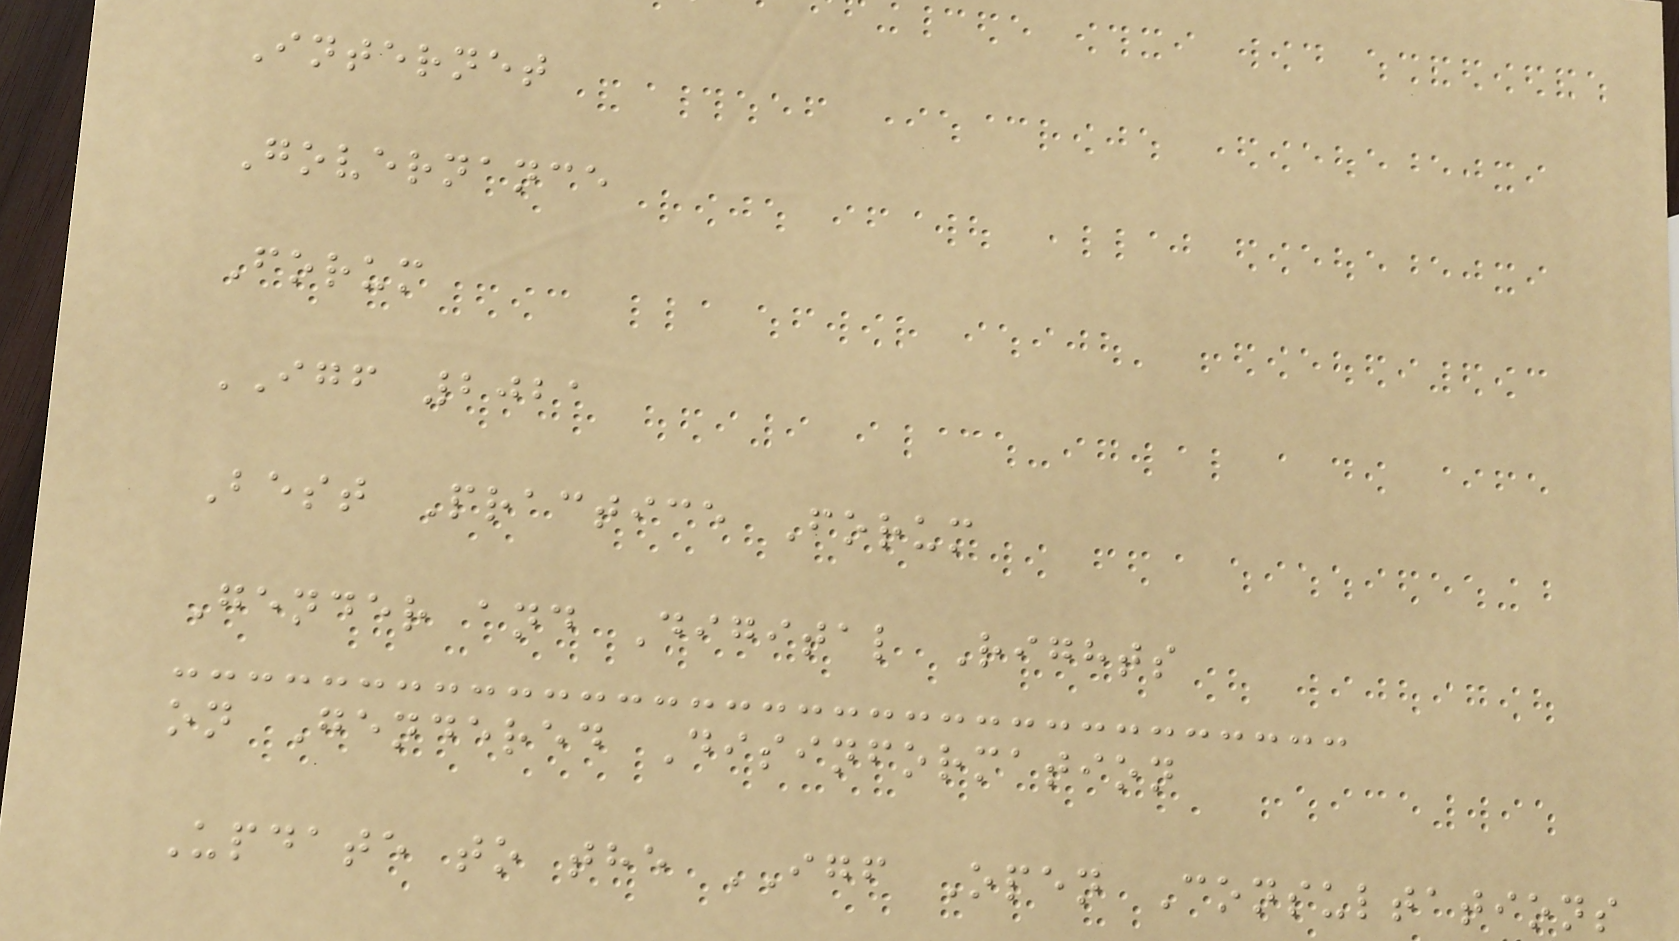Internet
Governance
Forum
IGF 2021
Best Practice Forum
Gender and Digital Rights
on Gendered Disinformation
Update to the IGF Open Consultations
